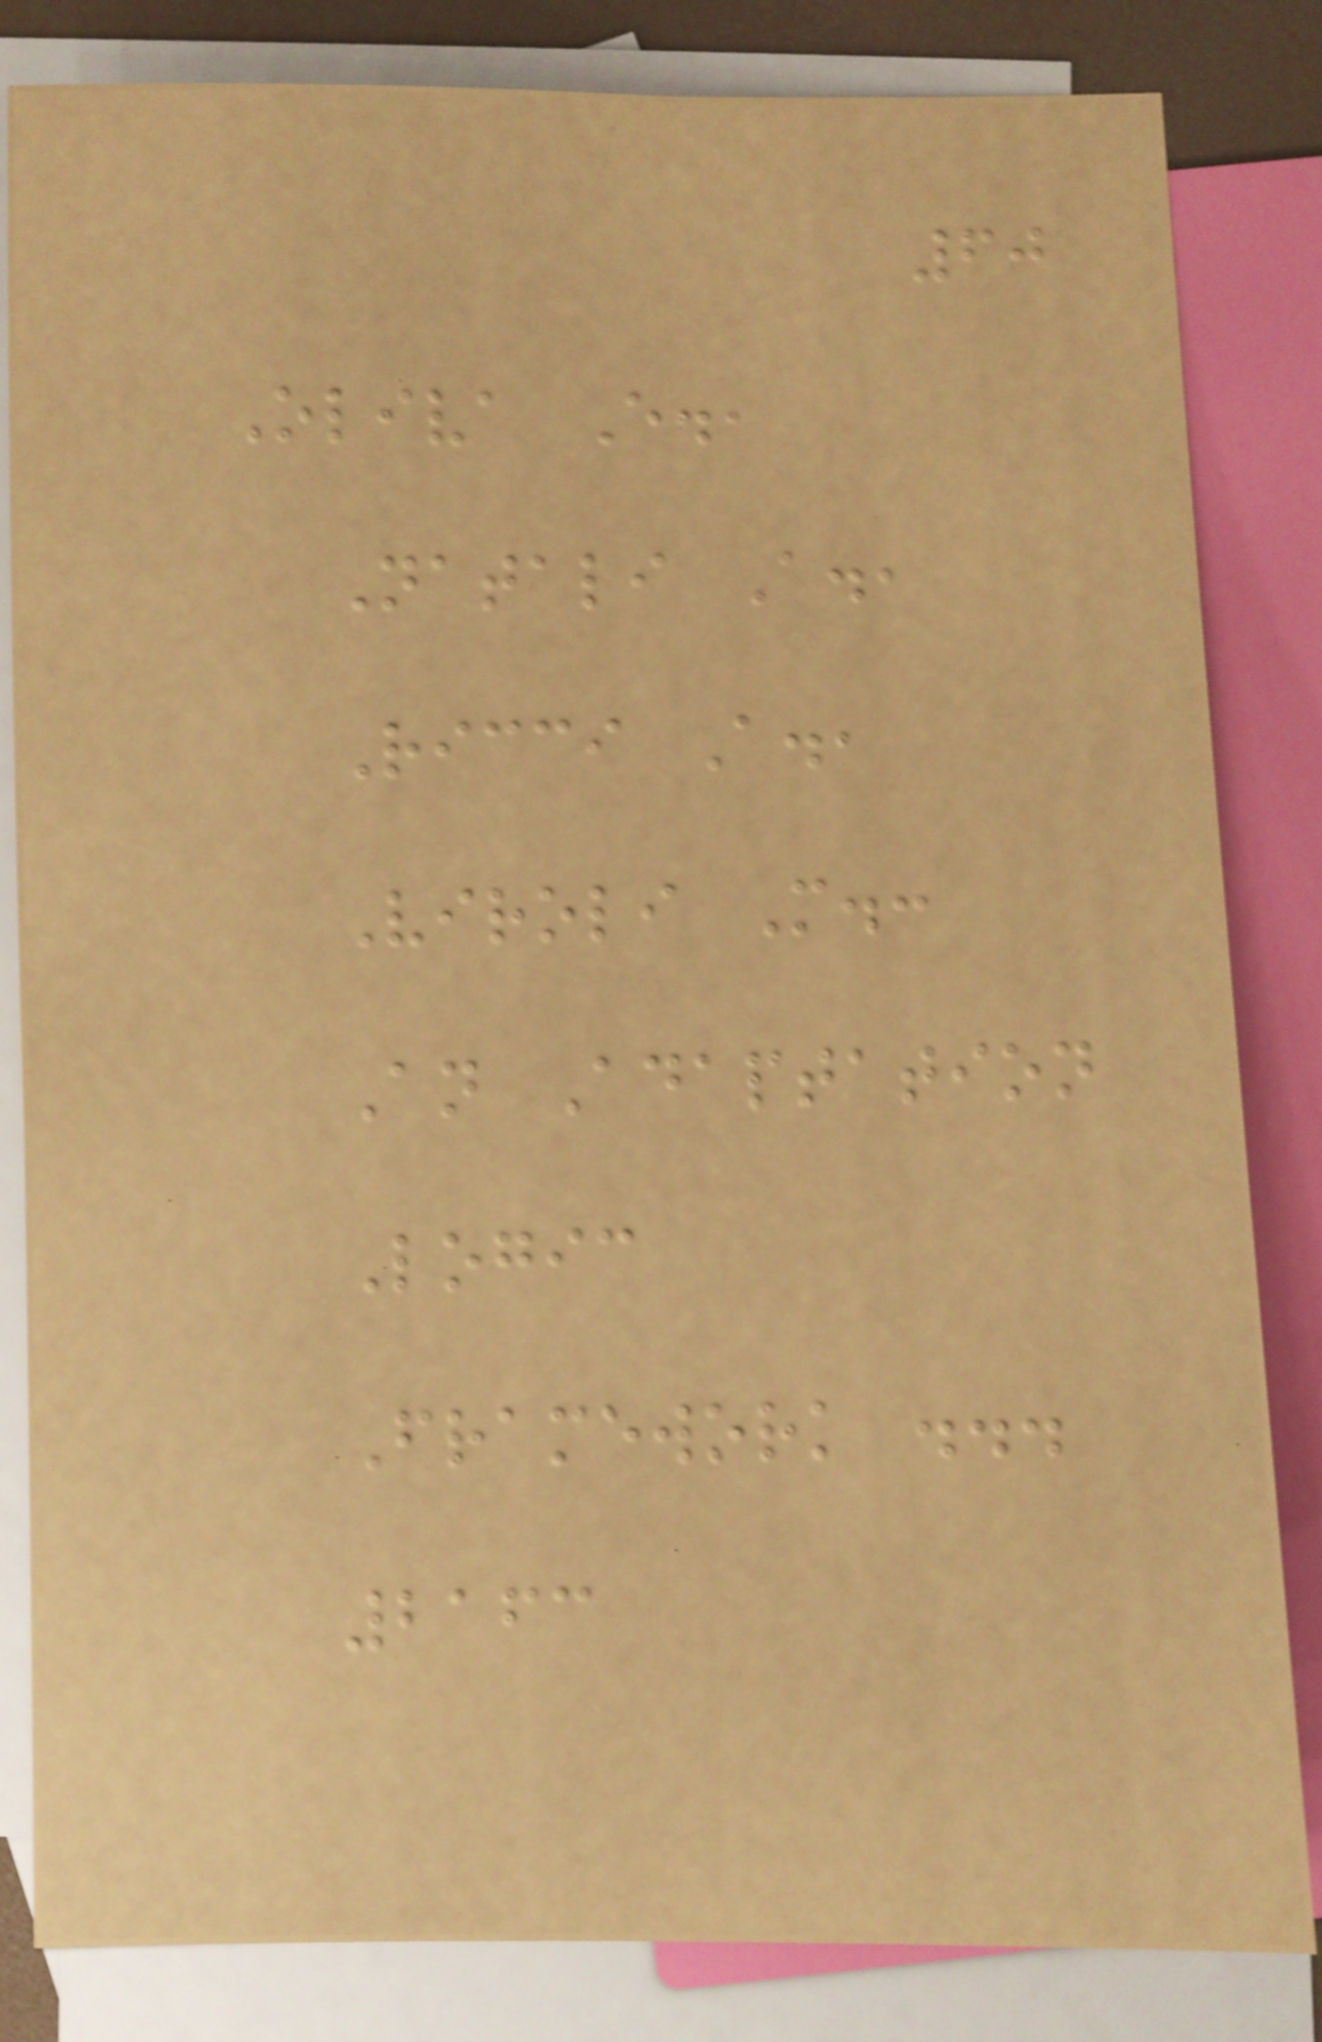60
Oliva E.,
Natali A.,
Ricci A.,
Viroli M.:
An Adaptation
Logic
Framework ...
2163
